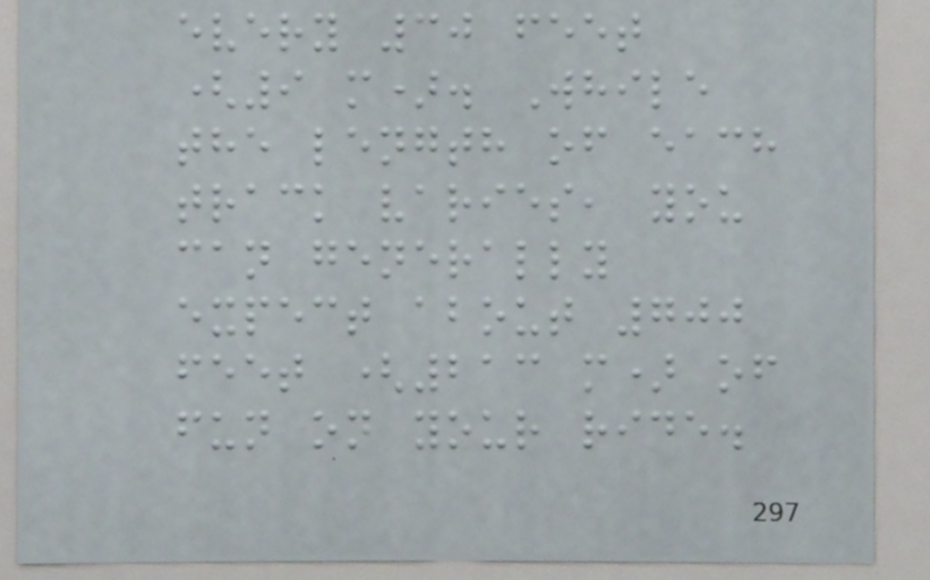every 30 feet
(9 m). While
the length of each
track varies, you
can generally
expect about 700
feet (213 m) of
fun on your ride.
